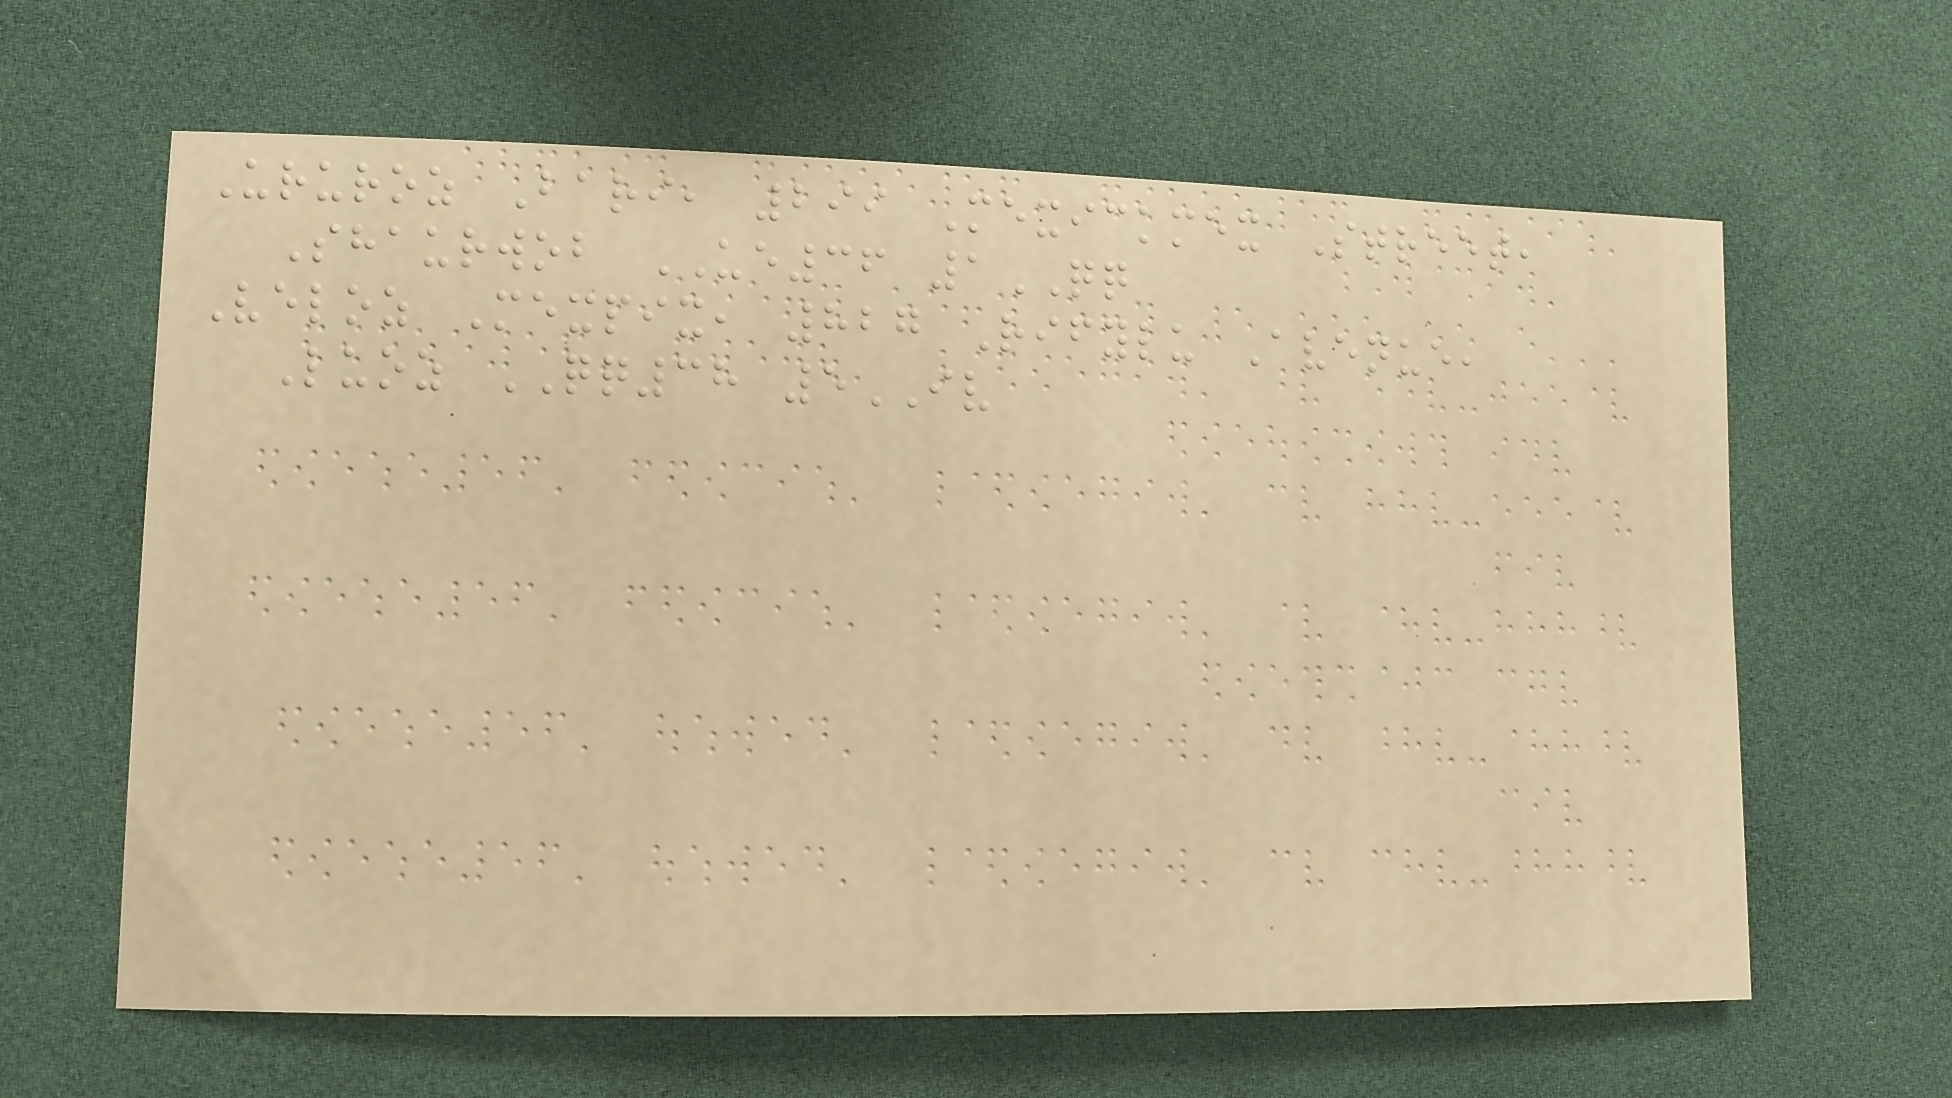Ururoz Bari, 299 Mexickmex Street,
Shaurwob UE36 1QQ
Veloz Mexpix, 827 Rifylu Avenue,
Luoz QQ38 5IV
